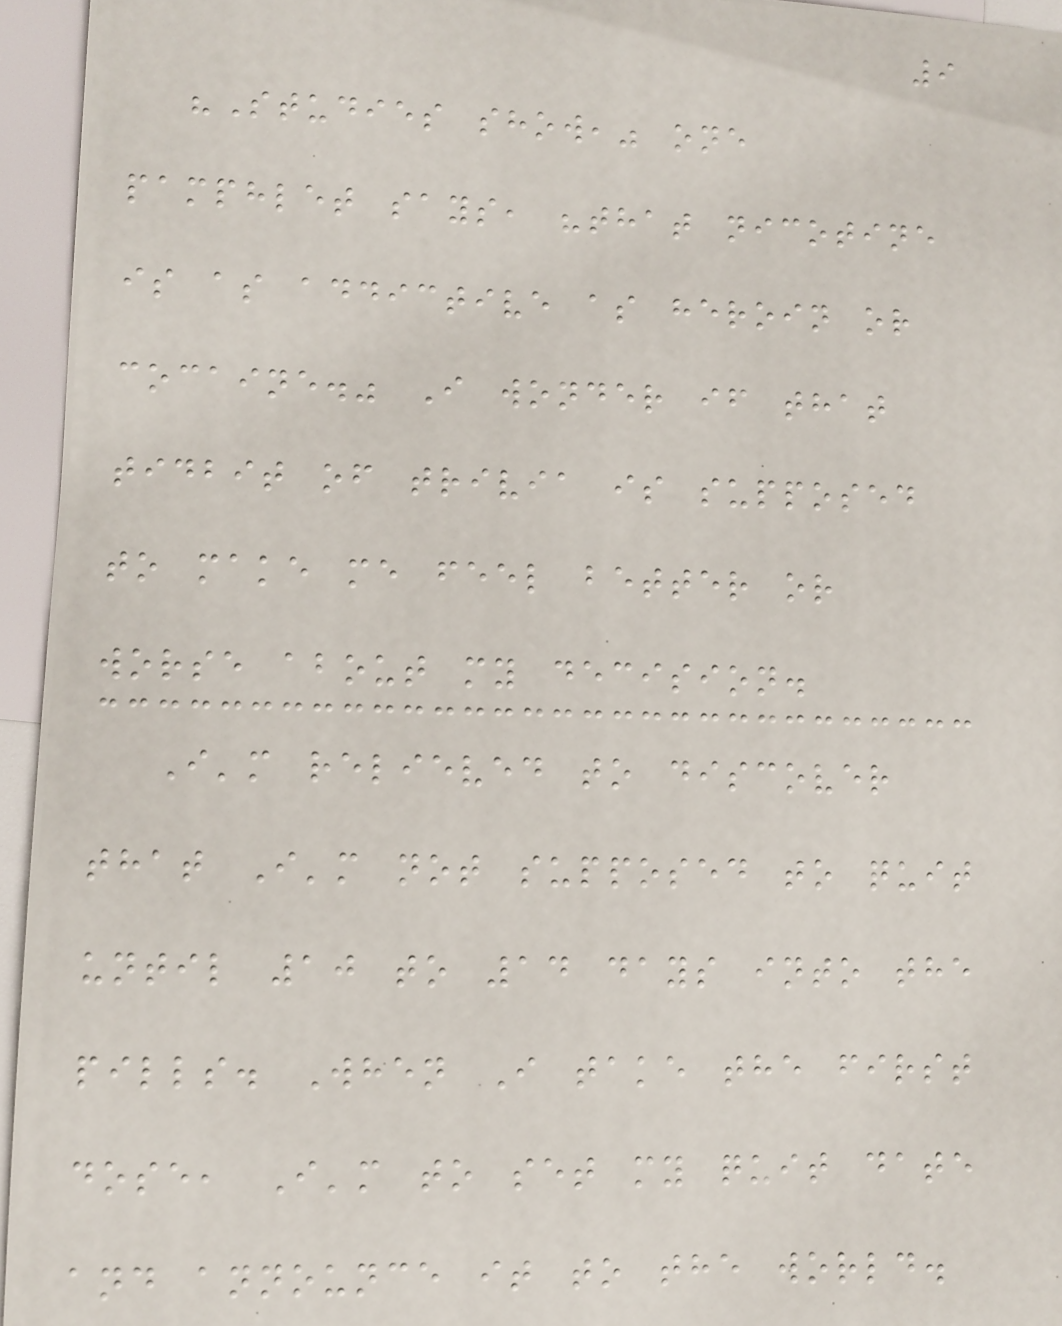9
"Studies show," one
pamphlet says, "that nicotine
is as addictive as heroin or
cocaine." I wonder if that
tidbit of trivia is supposed
to make me feel better or
worse about my decision.
I'm relieved to discover
that I'm not supposed to quit
until 10 to 14 days into the
pills. When I take the first
dose, I'm to set my quit date
and announce it to the world.
